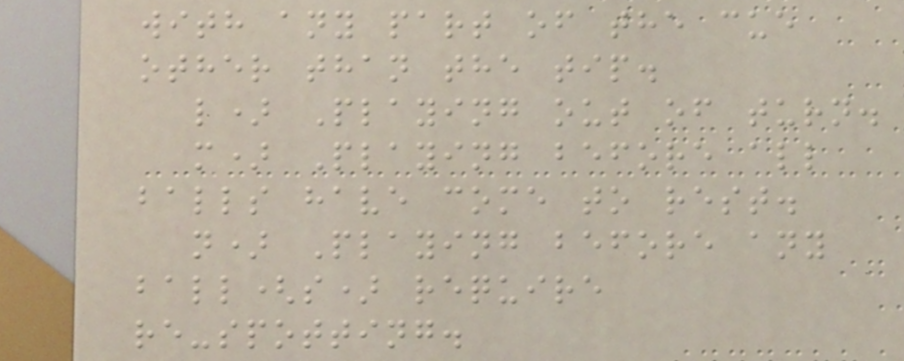with any part of the cue
other than the tip.
l) Playing out of turn.
m) Playing before all
balls have come to rest.
n) Playing before any
ball(s) require
re-spotting.
